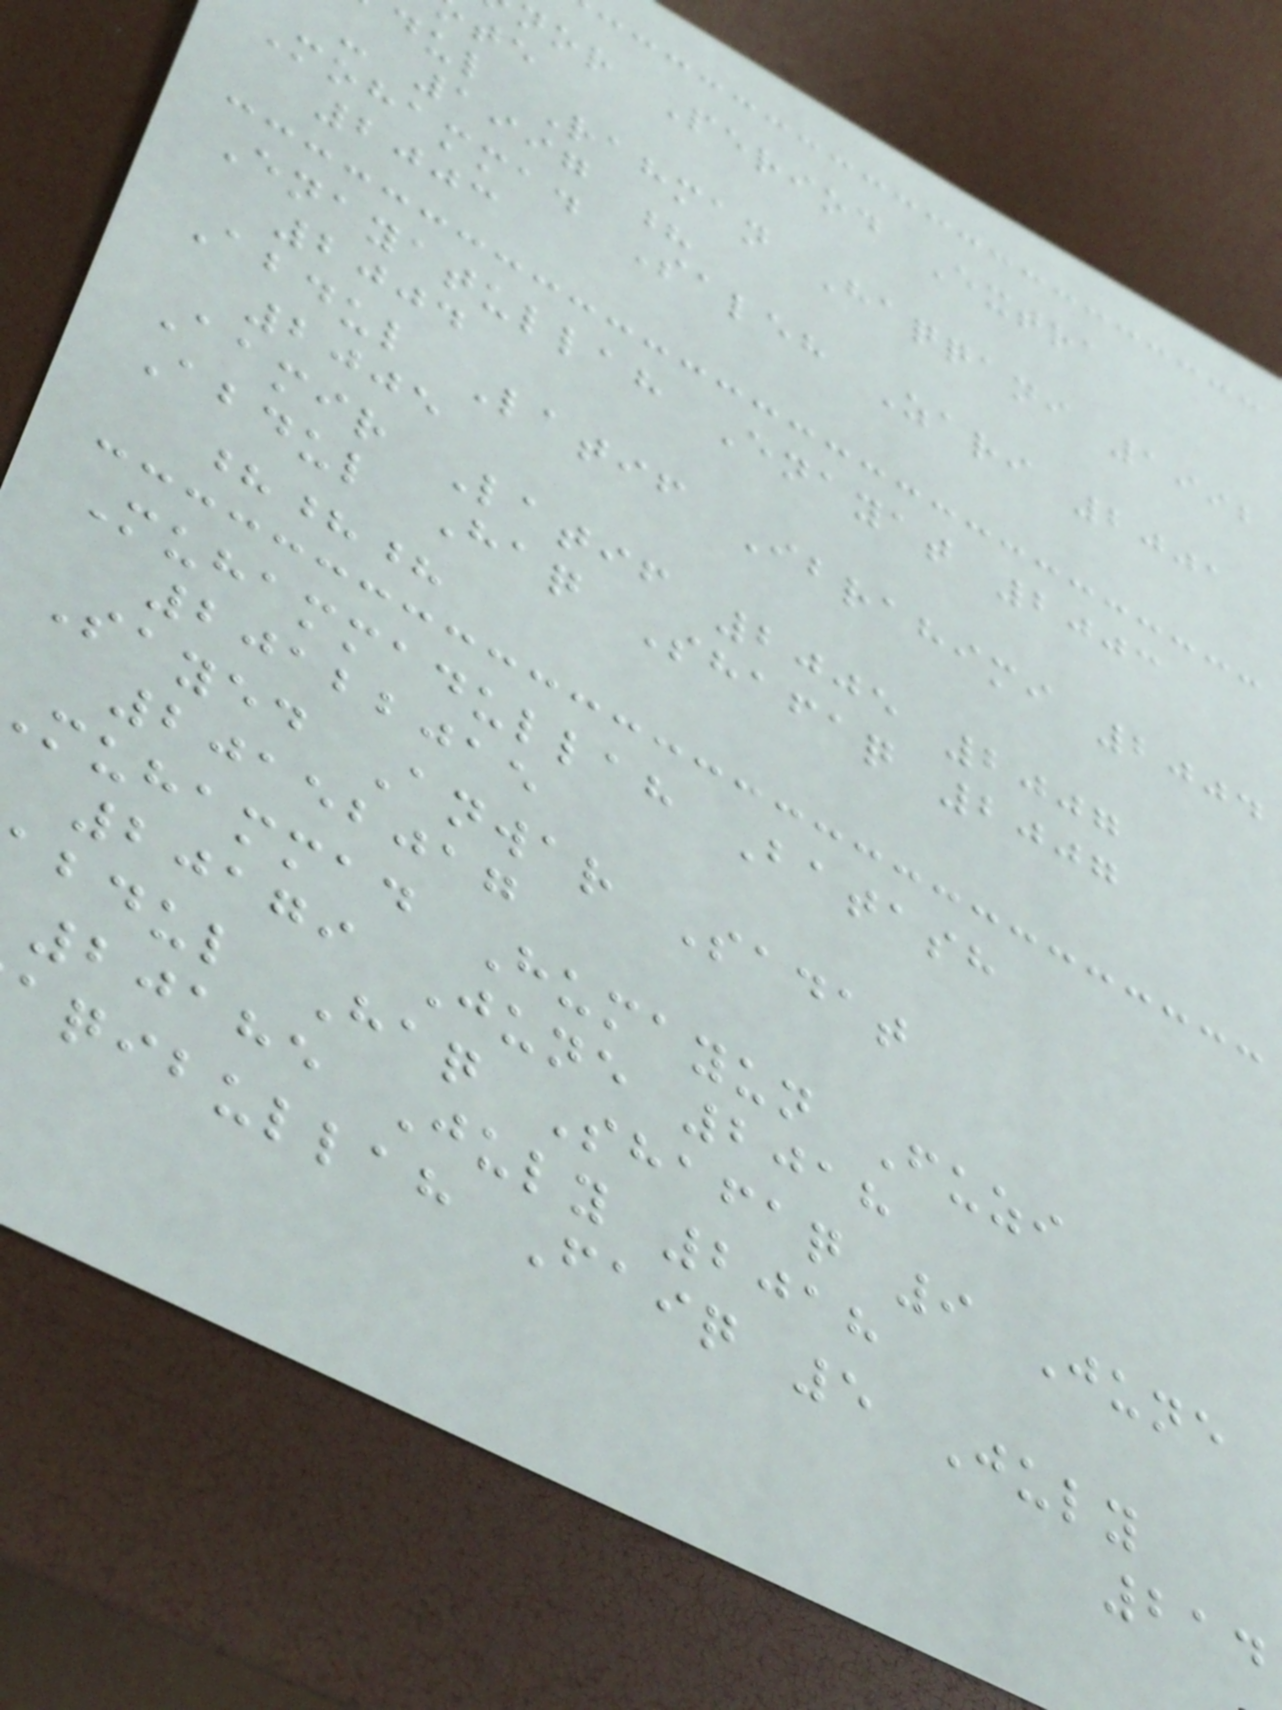nor Period Extra
dul Rahman Haqqani 1992
- 1997 ?
Mohammad Saleh Zari 2001
2003
Enayatullah Enayat 2003
2004
Abdul Latif Ibrahimi 2004
2005
Aamir Latif 2005 2007
Abdul Haq Shafaq 2007
???
Muhammadullah Batash
20122015
Sayed Anwar Sadat
20152017
muhammad Humayun Fuzi
20179 June 2018
bdul Haq Shafaq 9 June
20185 July 2018
aqibullah Faiq 5 July
214
